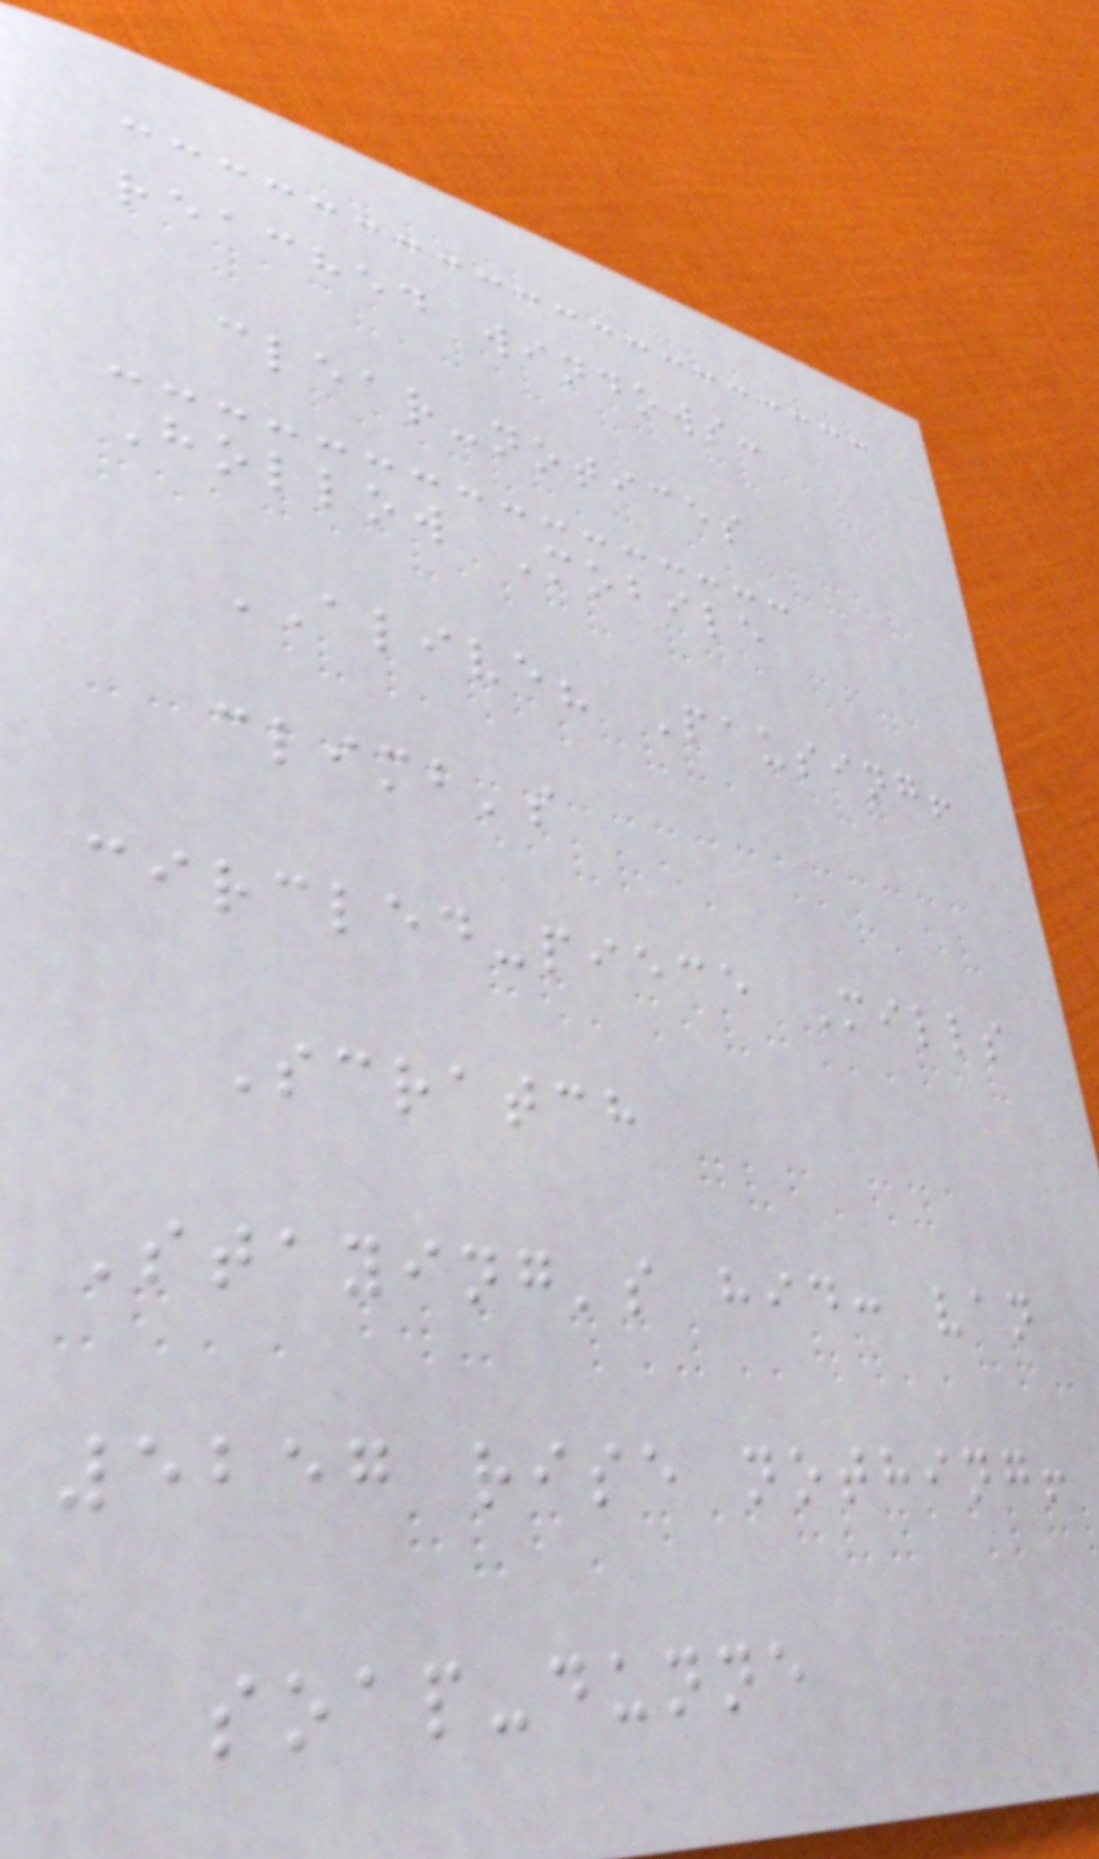reached windows:
clear-notices
Hollow Mobile
ALIVE? Pausing!
climb's
circled-piece Mills
Scratch
Staying's hid: van
5257 rise nothing!
soap-dunne
